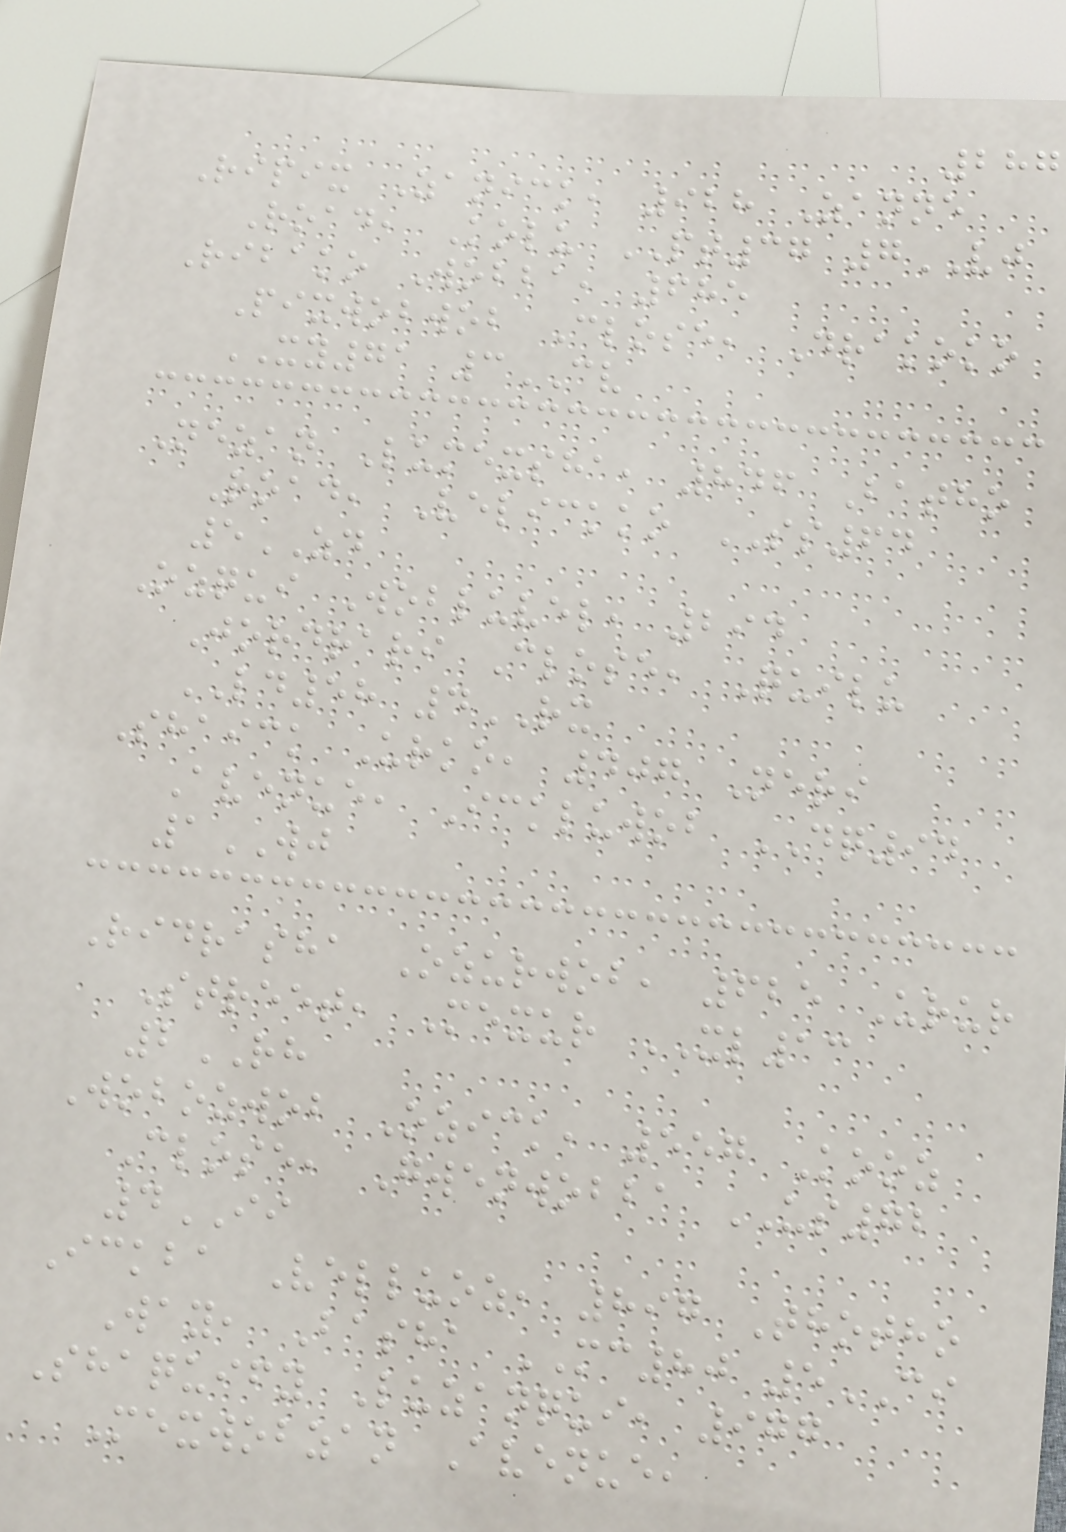287
Ripix Zanick, 928 Zanne
Road, Kolu PT37 7VJ
Ribako Wobba, 685
Pixwobwob Close, Drakoko
XY71 3CV
Nezan Lumexsha, 846 Batho
Road, Velickko SS64
5ZD
Ozqui Wobluvel, 294
Jordrari Close, Quilu
LD58 4RX
Shaick Urko, 407 Neri
Avenue, Ickluwob DQ94
1WJ
Ridrasha Ozurwob, 625 Urur
Street, Mexur XL13
2RH
Wobozwob Ozick, 557 Kooz
Close, Gwenwobba US72
4II
Ickba Velluoz, 897 Thotho
Way, Basha MC80 5CI
Shaquify Luzanqui, 977
Mexwobzan Avenue,
